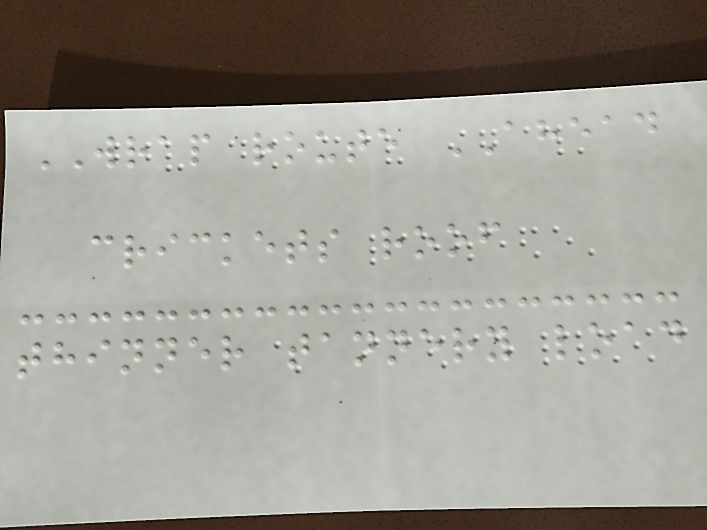WRAP route AHEAD
crickets roof
thinner tannery load
